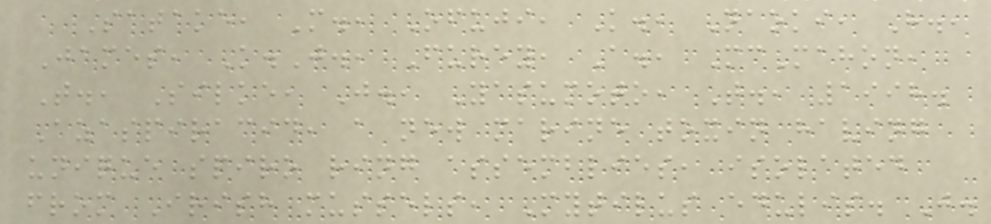Satake, M., Ofuji, K., Naoki, H.,
James, K.J., Furey, A., McMahon,
T., Silke, J., Yasumoto, T., 1998.
Azaspiracid, a new marine toxin having
unique spiro ring assemblies, isolated
from Irish mussels, Mytilus edulis. J.
